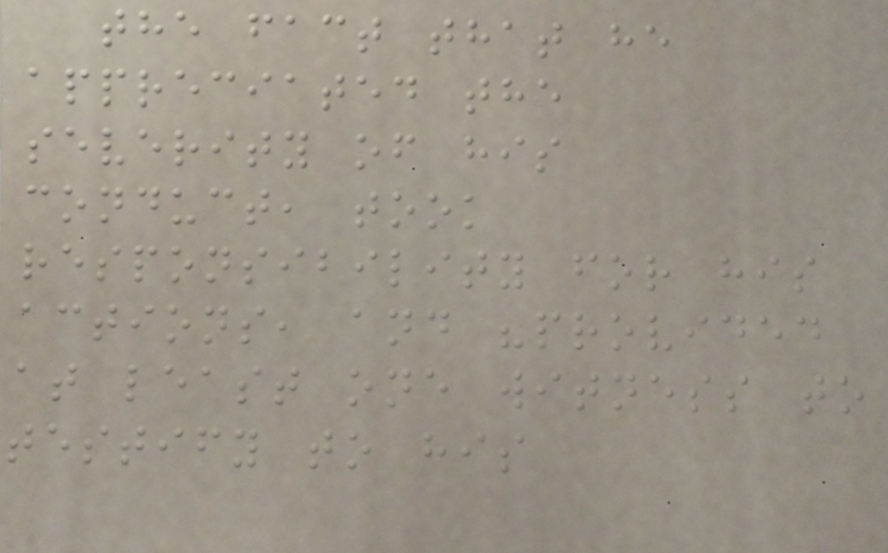the fact that he
appreciated the
severity of his
conduct, took
responsibility for his
actions, and "provided
at least one witness to
testify to his
